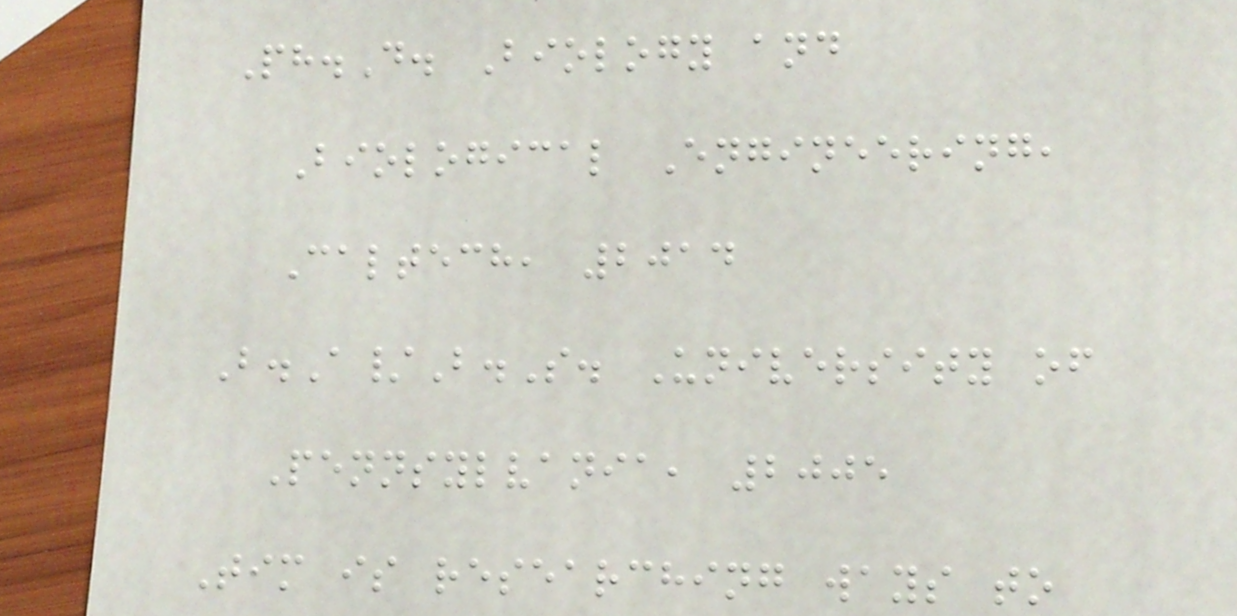Ph.D. Biology and
Biological Engineering,
Caltech, 2014
B.A/B.S. University of
Pennsylvania, 2005
Tim is researching ways to
